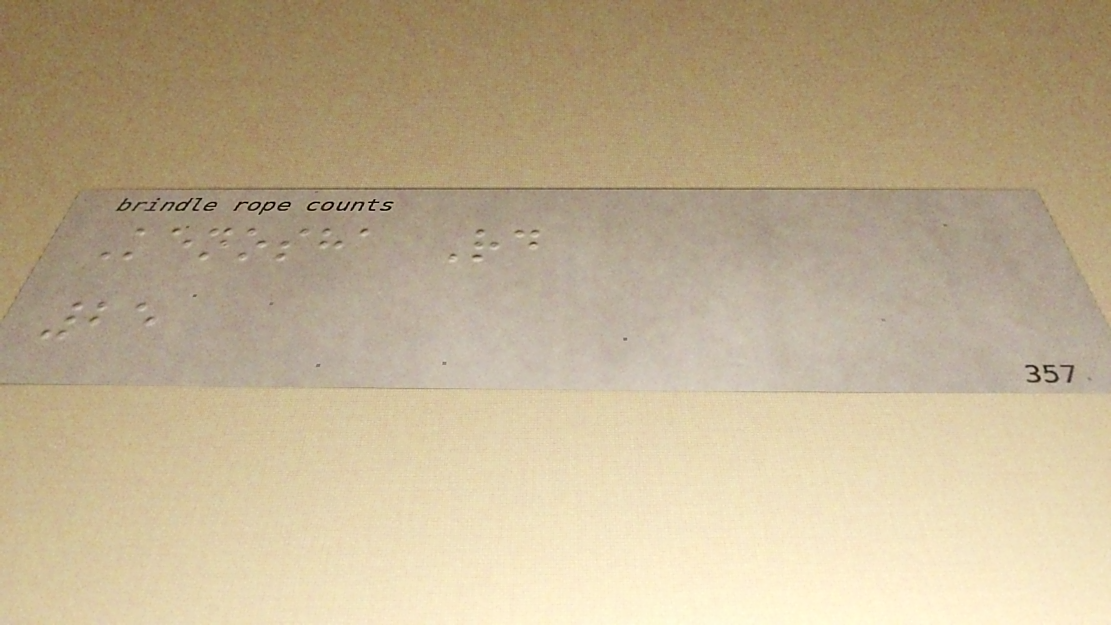Kenosha Rd
25
